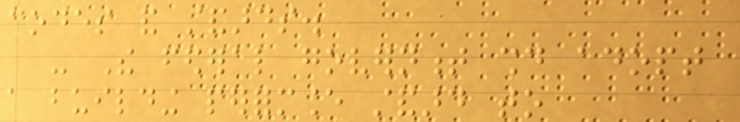codes and standards.
- The federal government should adopt
a building performance standard to
